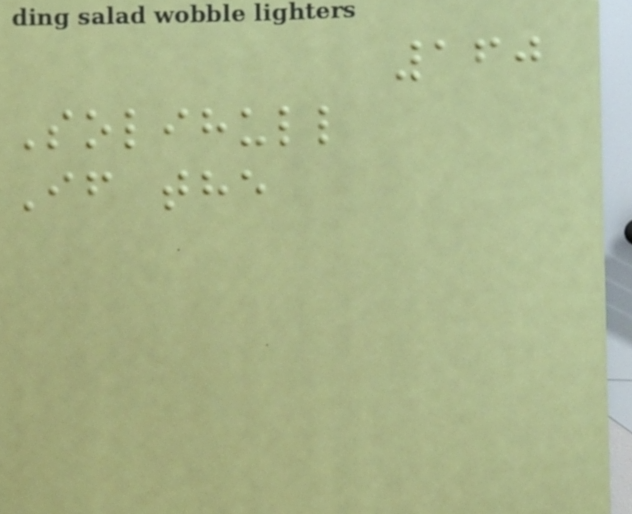160
Solihull
If the
